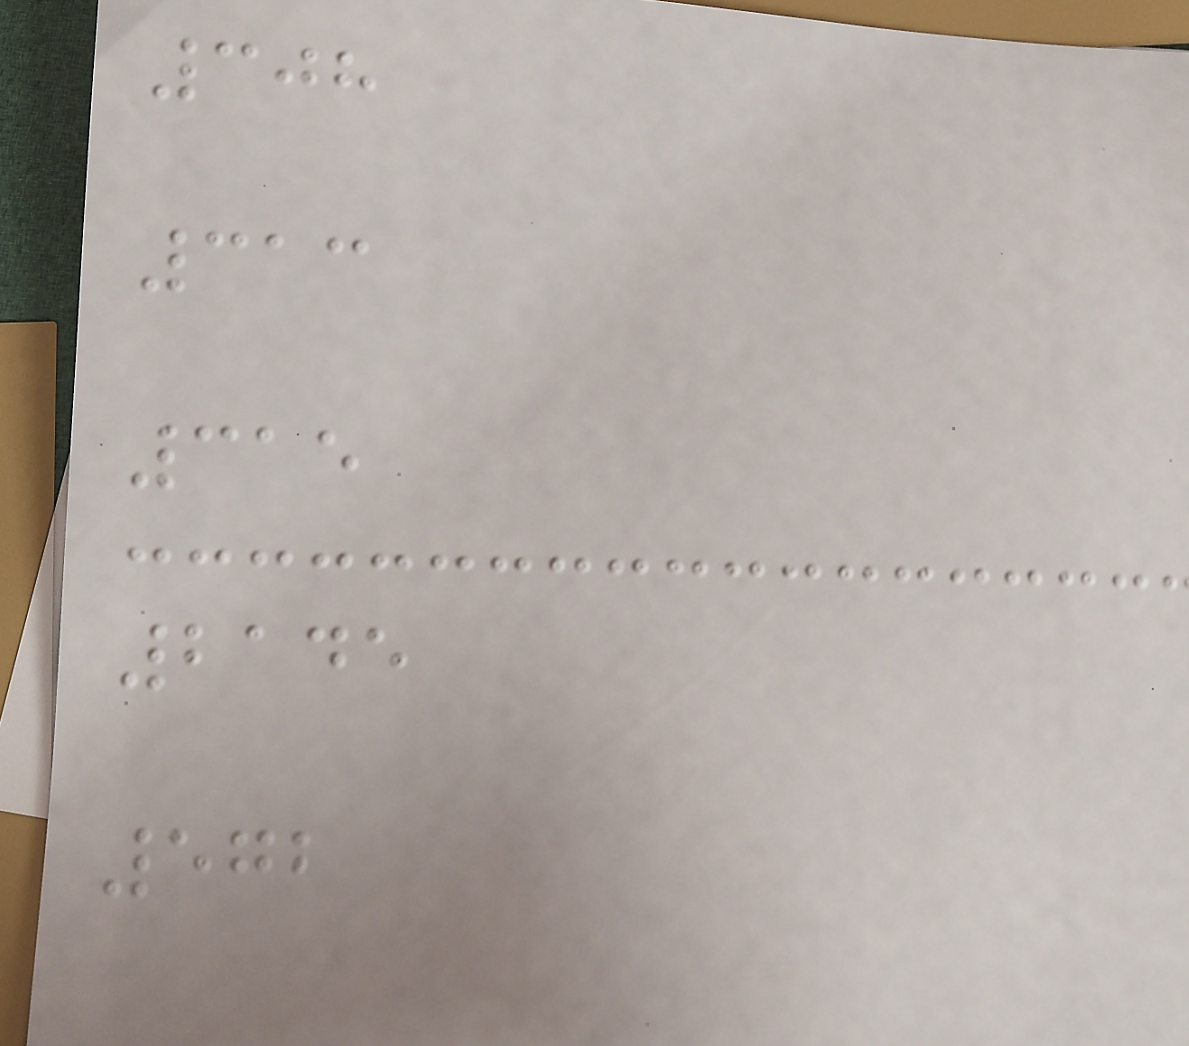308
313
315
2145
572
